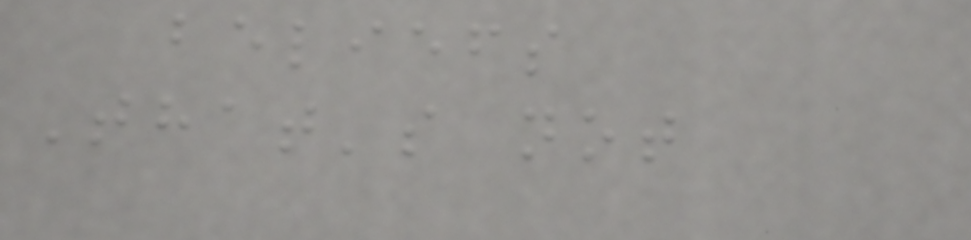beliefs
That's not
